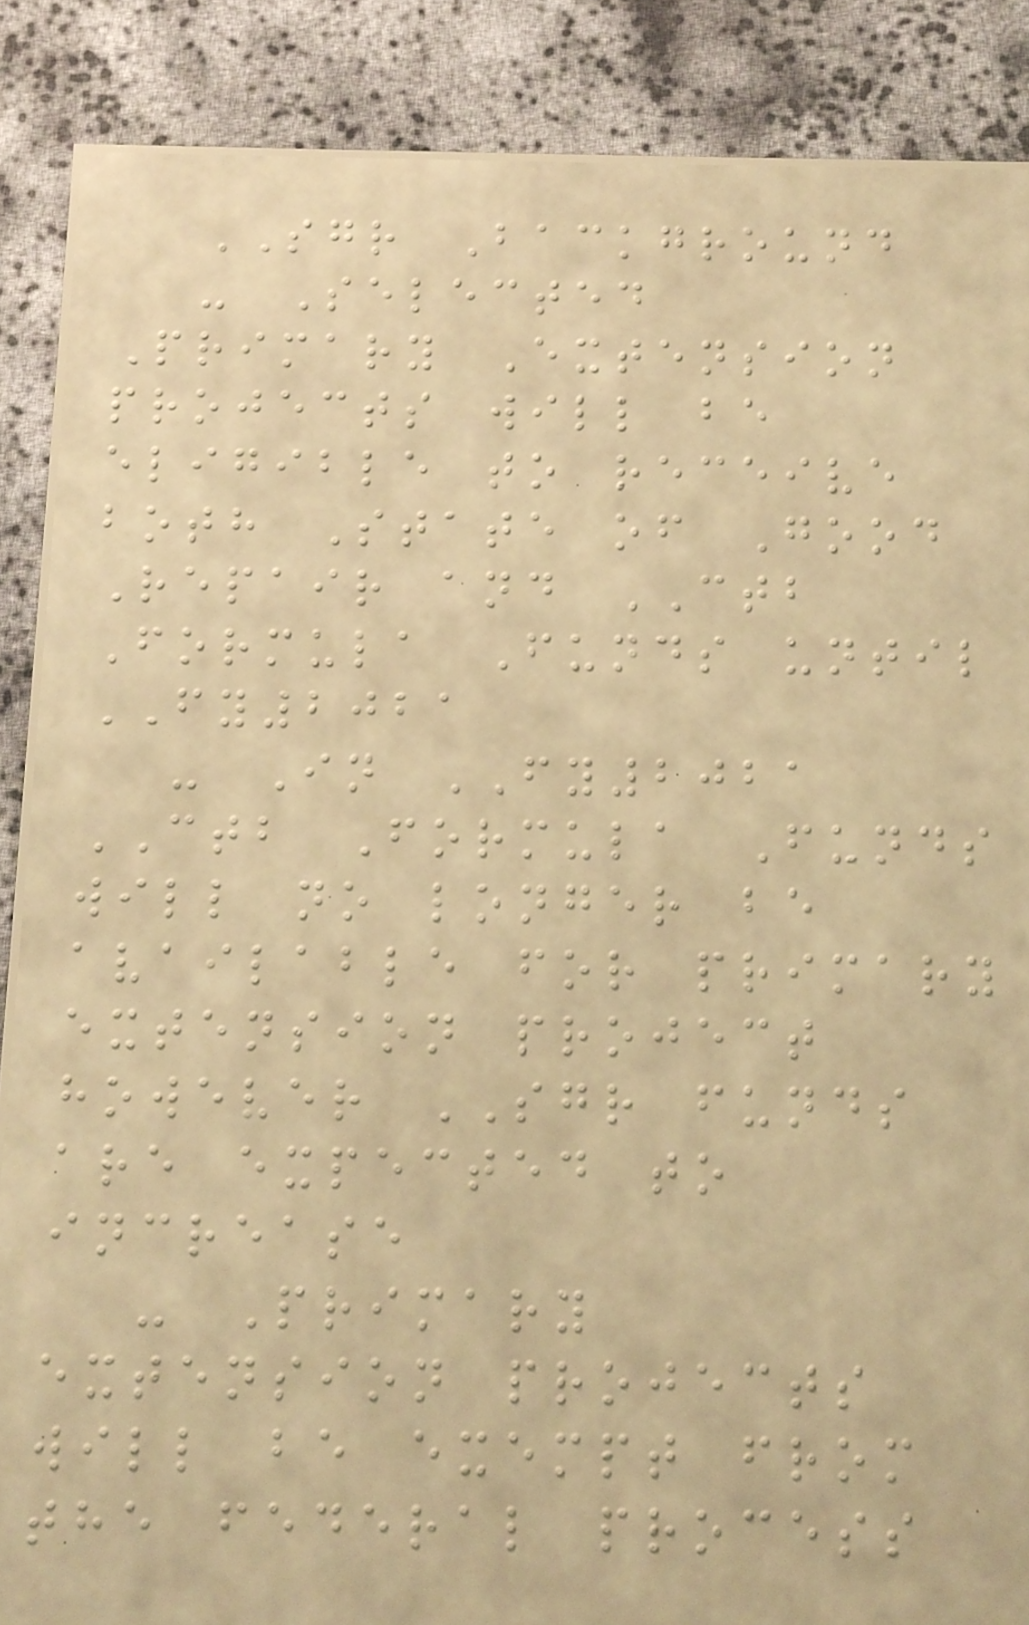SGR Background
- Selected
Primary Extension
projects will be
eligible to receive
both State of Good
Repair and CTB
Formula Funds until
FY2021
- In FY2021
CTB Formula Funds
will no longer be
available for primary
extension project
however SGR funds
are expected to
increase
- Primary
extension projects
will be exempt from
the federal process
